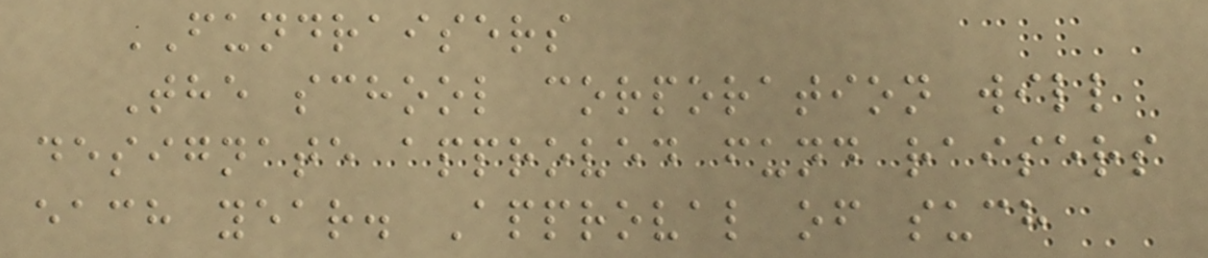FUNDRAISERS
The school corporation will
designate approved fund raisers
each year. Approval of such
